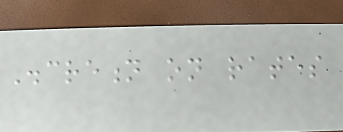Discretion on rates
